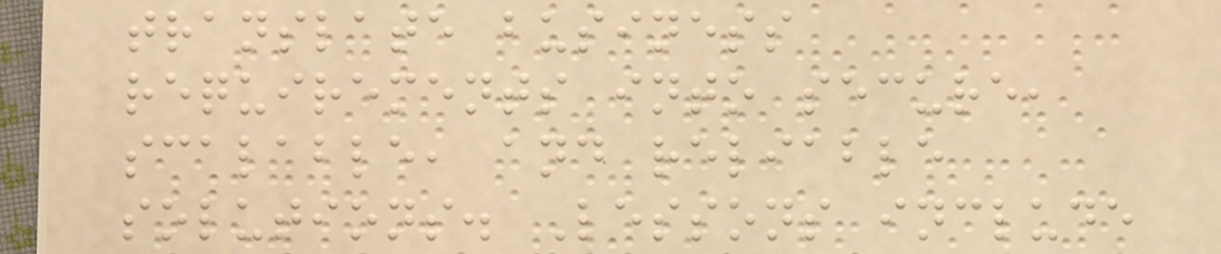translate business
requirements into secure,
scalable, and reliable
solutions. Lessons include
